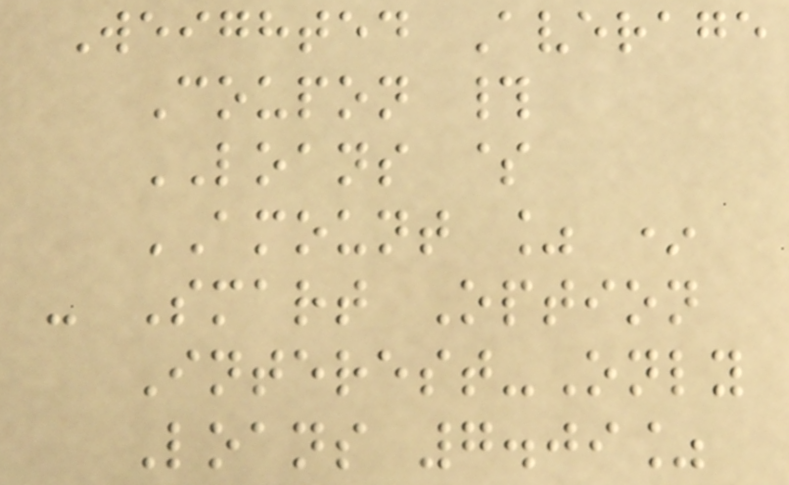Weighted Average
Coupon #
LOANS $
AMOUNT % *
- Smart Option
Interest-Only
Loans 7.09%
